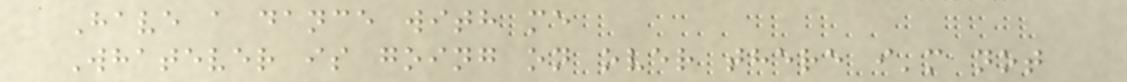Have a dance with me
Whatever is going on over there i'm not
